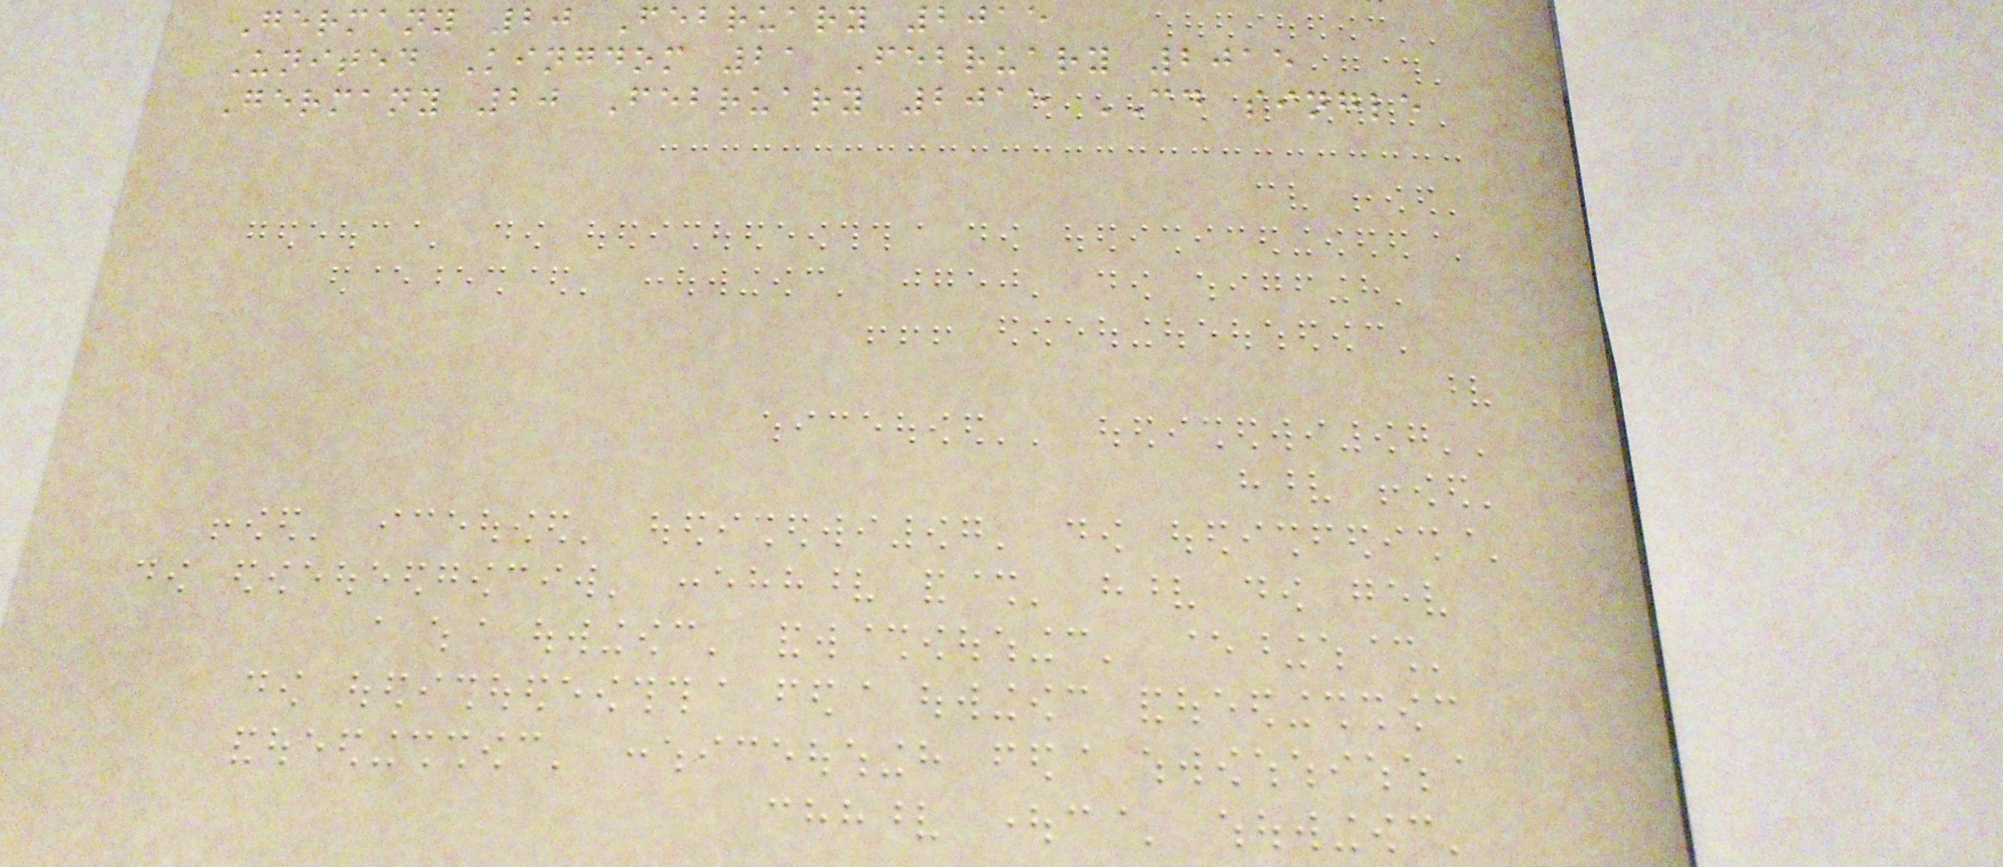Germany 20 February 2015
United Kingdom 21 February 2015
Germany 20 February 2015 CD single
